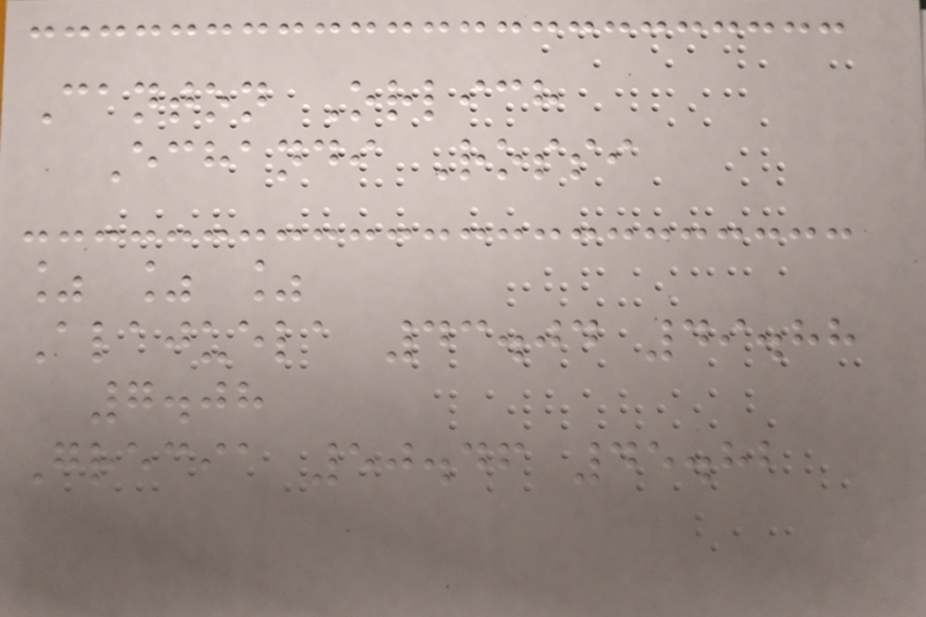Canton Orlich
Echandi Rossi
% % %
Alajuela 43.04 49.88
7.08
Grecia 50.46 45.82
